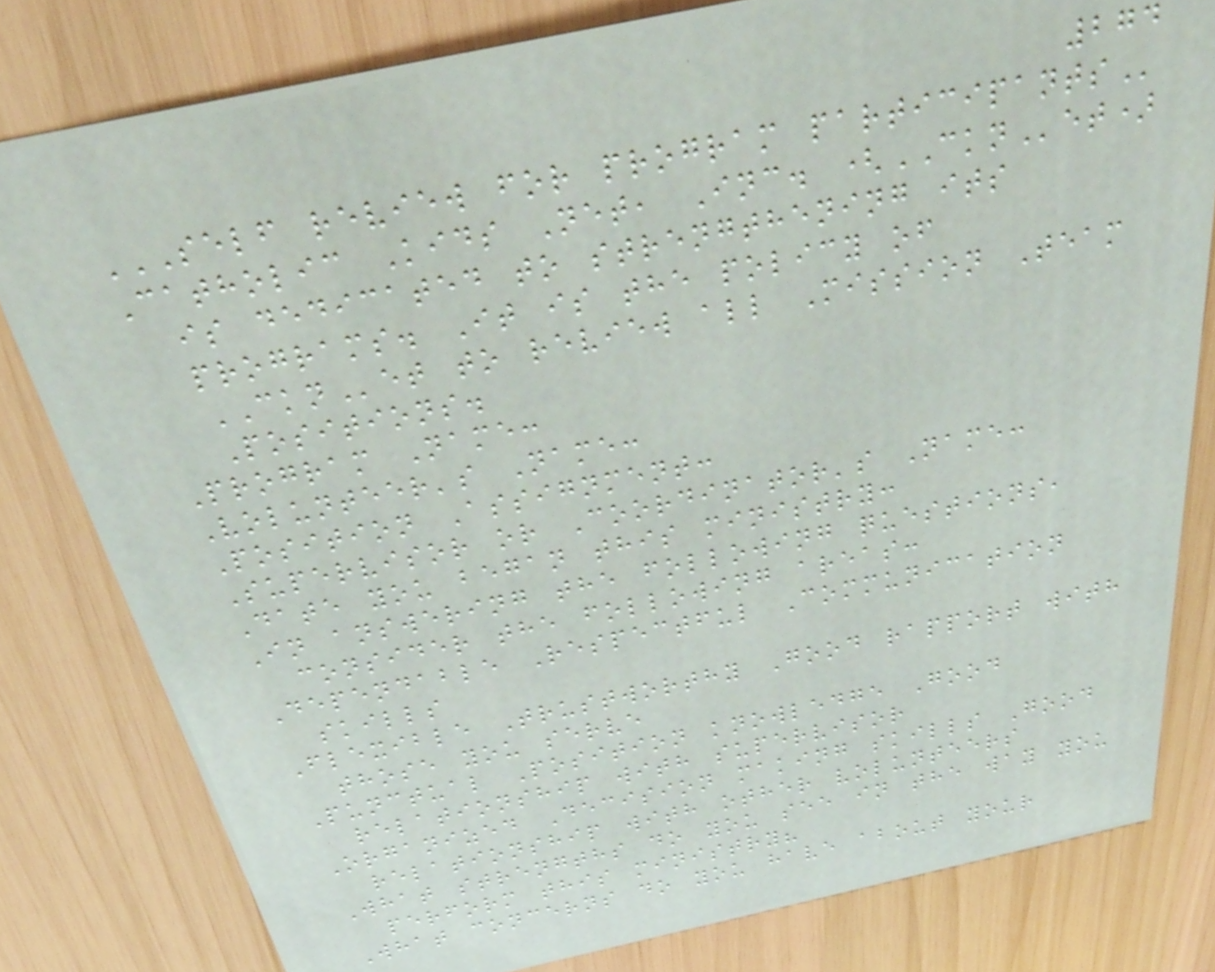274
SELF REVIEW FOR PROGRAM PARTICIPANTS
Catholic Kids Net, Inc. (CKNet)
is dedicated to strengthening its
programs. It is the policy of
CKNet to review all Mission Team
Positions.
Program Name:
Volunteer's Name:
Position Assignment:
Supervisor or Coordinator's Name:
Date you began this ministry:
In answering the following questions,
consider the following areas:
Dependable Respectful Communication
skills
Flexible Trustworthy Good rapport with
those you serve
Punctual Position knowledge Good
relationship with supervisor
Organized Decision making skills Good
relationship with other volunteers
What strengths do you see in the way you
perform this ministry?
What concerns do you have about your
